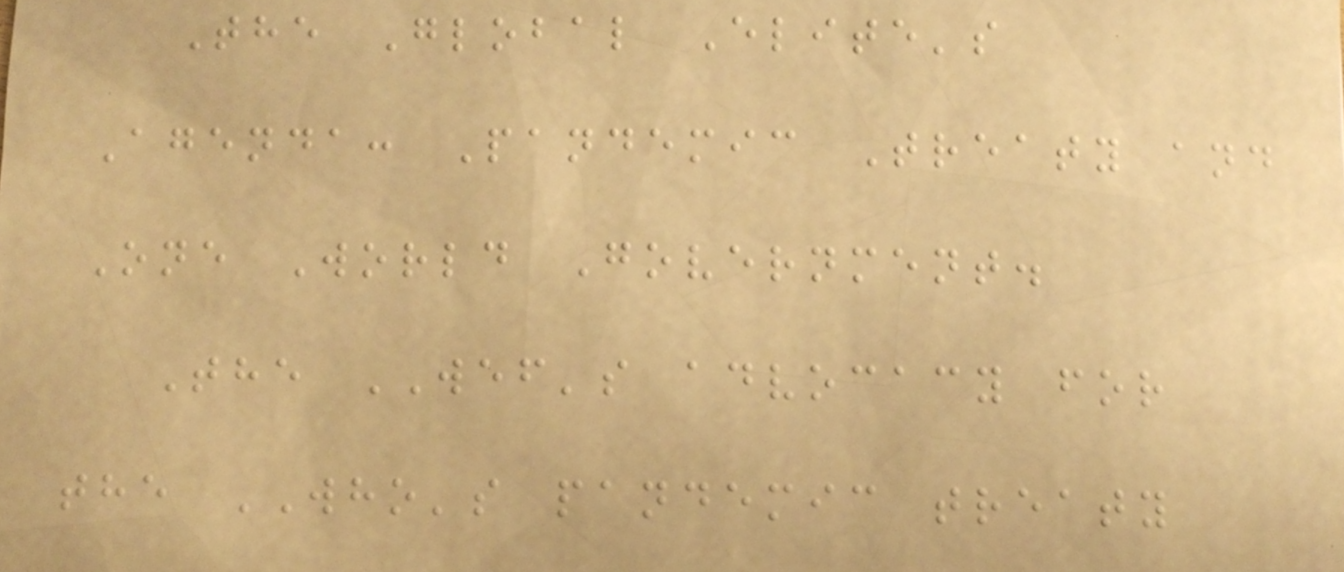The Global Elite's
Agenda: Pandemic Treaty and
One World Government.
The WEF's advocacy for
the WHO's pandemic treaty
